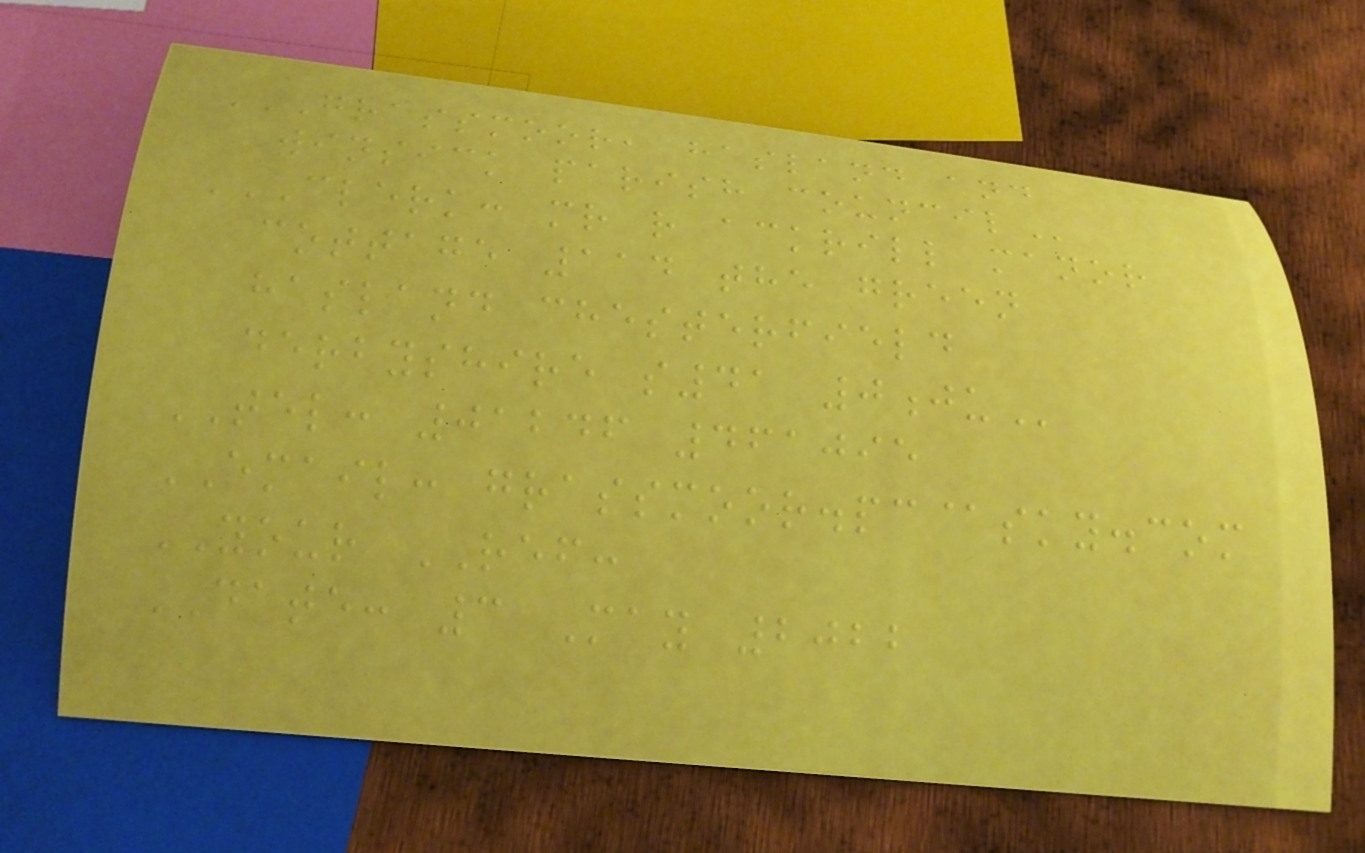GRASSMOOR, HASLAND AND
WINSICK PARISH COUNCIL
CLERK: MR R ACKRILL MANOR
COTTAGE 114 THE GREEN
HASLAND CHESTERFIELD
DERBYSHIRE S41 0JU
TEL: 01246 461095
EMAIL: grassmoor.pc@sky.com
YOUR REF:
DATE: 3 May 2022
